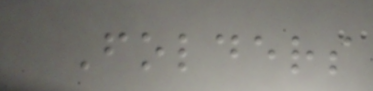Folders
